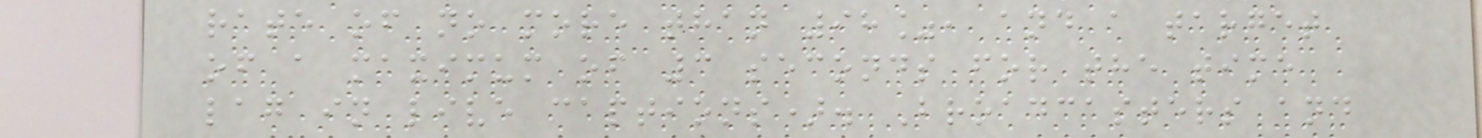rate of no more than 98%, and a target
of a maximum of 3 seconds for the time
lag in live captions). Broadcasters and
